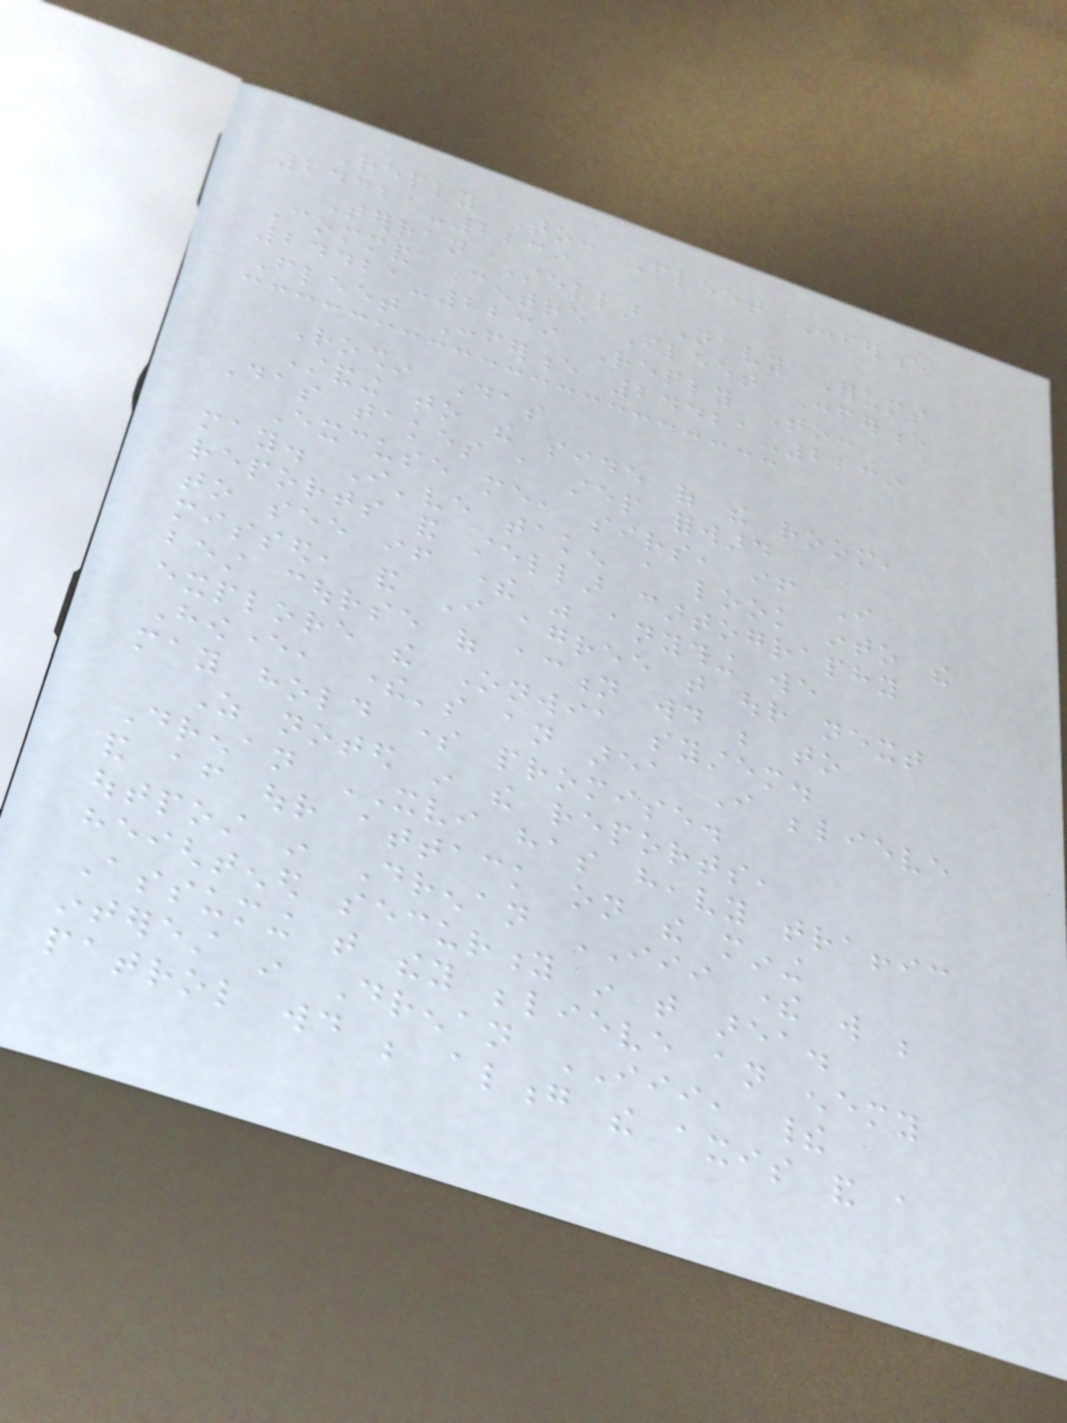Reply To: Fleet Conference
24421-2239
Terran Stellar Navy Forums
Command Centre Fleet Conference
24421-2239 Reply To:
Fleet Conference 24421-2239
Roshin Das
Standing to the side of the room,
Das takes a step forward
Excuse me, sirs, if I
may. I've taken a look into the
reports and stellar cartography
to see if there was anything we
missed, and I agree that our next
best course of action would be to
explore the Onwia system.
However, there's an area I believe
may hold some promise.
As noted in the reports,
Drenan XVI has heavy traffic
and after our attack on the mining
outpost in Drenan III there will be
heightened security in that area.
Assuming that they believe an enemy
interest in Drenan III, their
patrol would be along the axis and a
